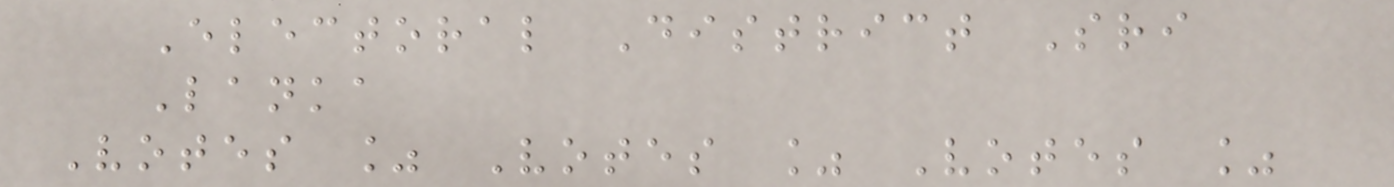Electoral District Sri
Lanka
Votes % Votes % Votes %
